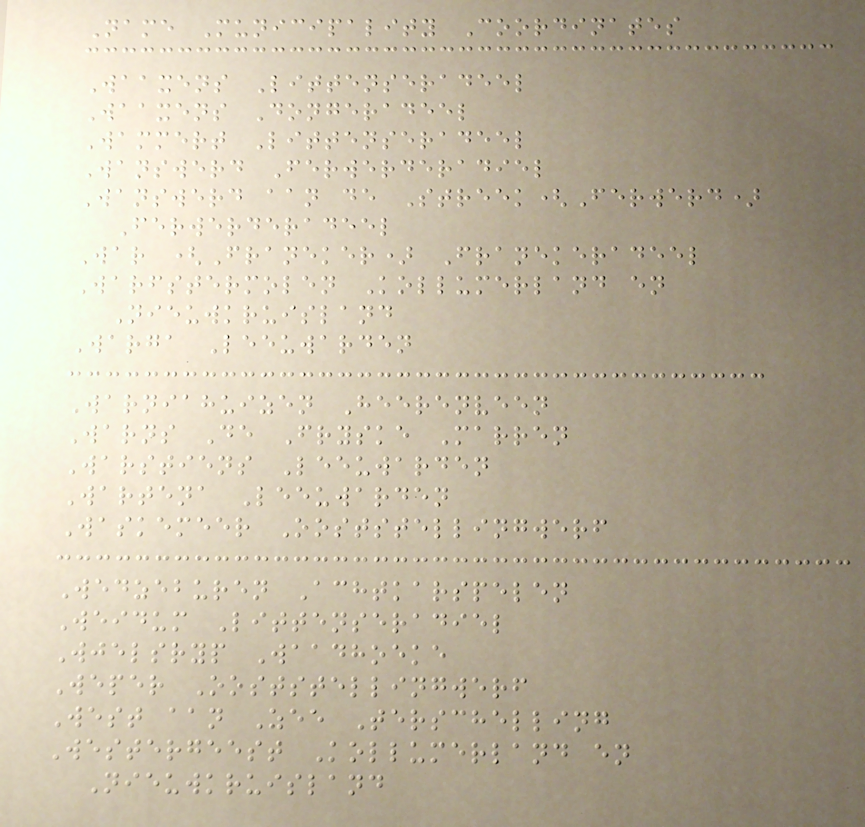Name Municipality Coordinates
Waaxens Littenseradeel
Waaxens Dongeradeel
Wammert Littenseradeel
Wanswerd Ferwerderadiel
Wanswerd aan de Streek(Ferwerd)
Ferwerderadeel
War (Franeker) Franekeradeel
Warfstermolen Kollumerland en
Nieuwkruisland
Warga Leeuwarden
Warniahuizen Heerenveen
Warns De Fryske Marren
Warstiens Leeuwarden
Wartena Leeuwarden
Waskemeer Ooststellingwerf
Wedzeburen Achtkarspelen
Weidum Littenseradiel
Wjelsryp Waadhoeke
Weper Ooststellingwerf
West aan Zee Terschelling
Westergeest Kollumerland en
Nieuwkruisland
